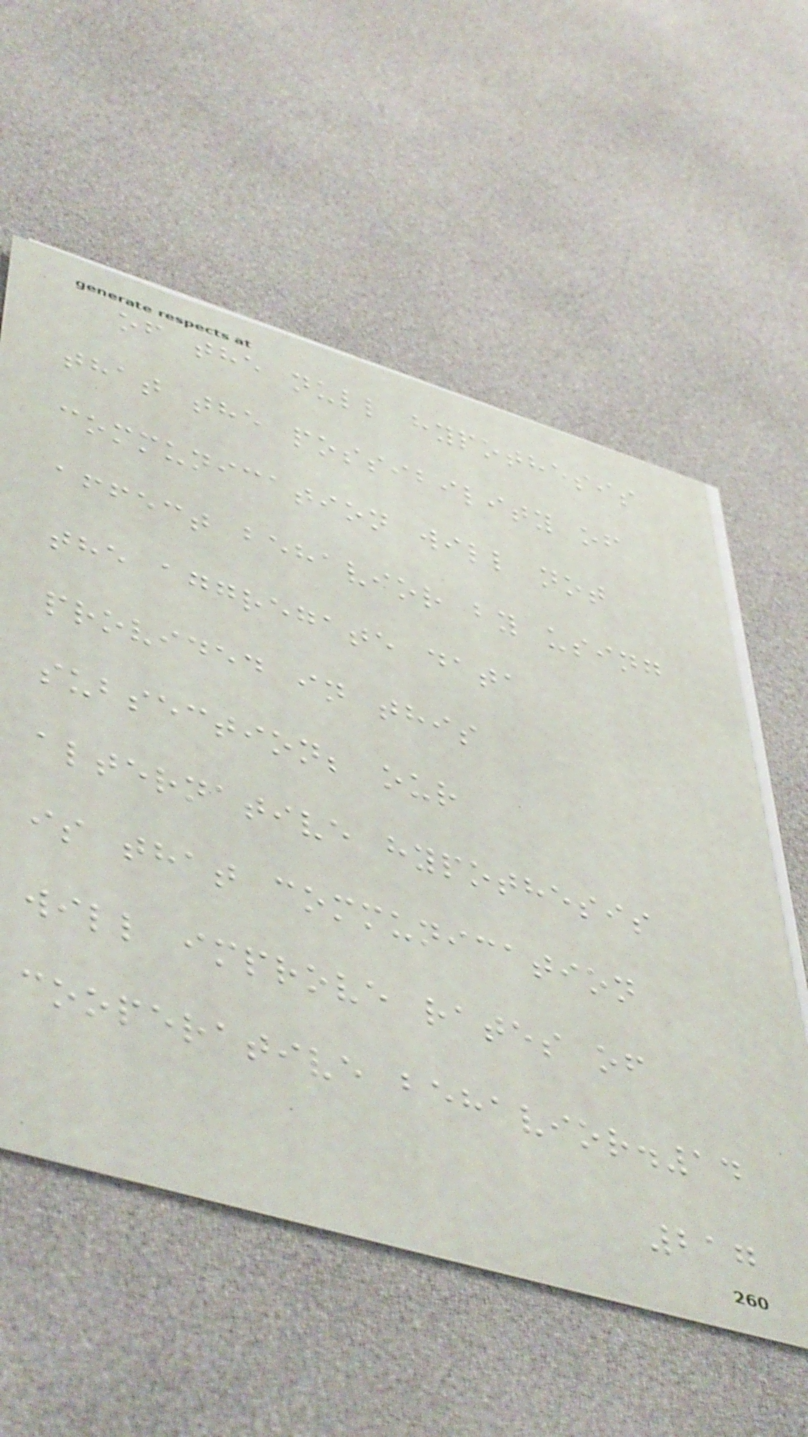of the null hypothesis
that the possibility of
communication will not
affect behavior by using
the aggregate data
provided in this
subsection; our
alternative hypothesis
is that communication
will improve rates of
cooperative behavior.14
217
